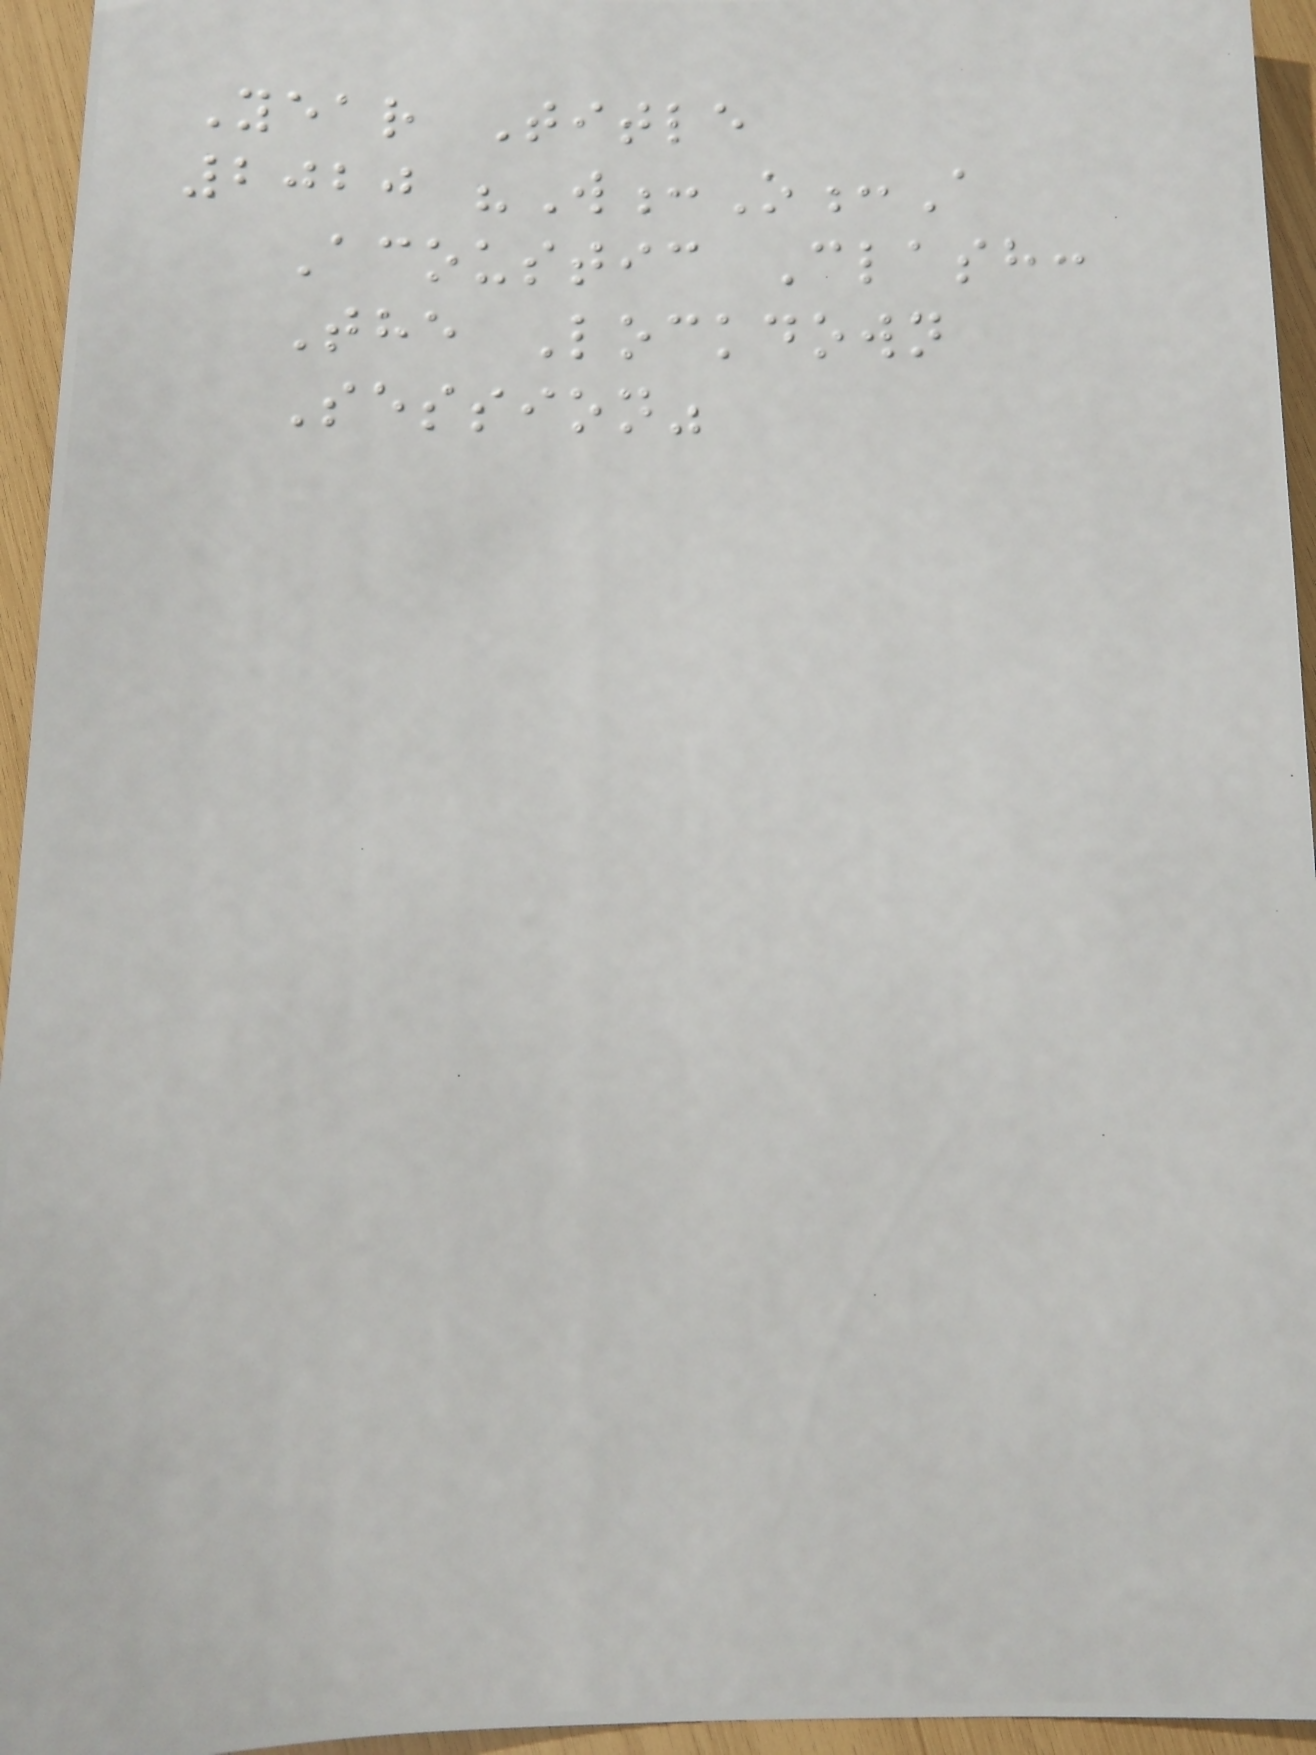Year Title
2020 "W:O:A
Acoustic Clash:
The Lockdown
Session"
